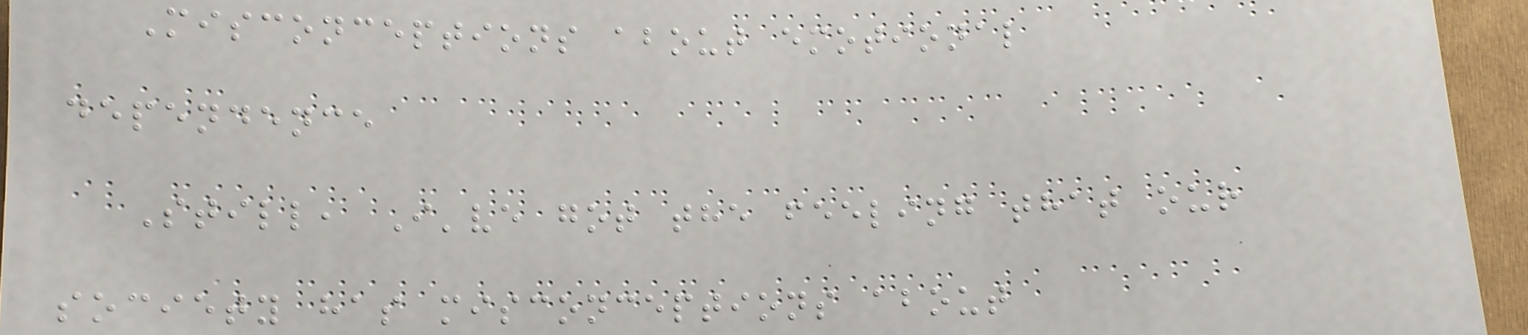Misconceptions about emotional
dependence
Still, I've got the feeling that our
society has misconceptions about
